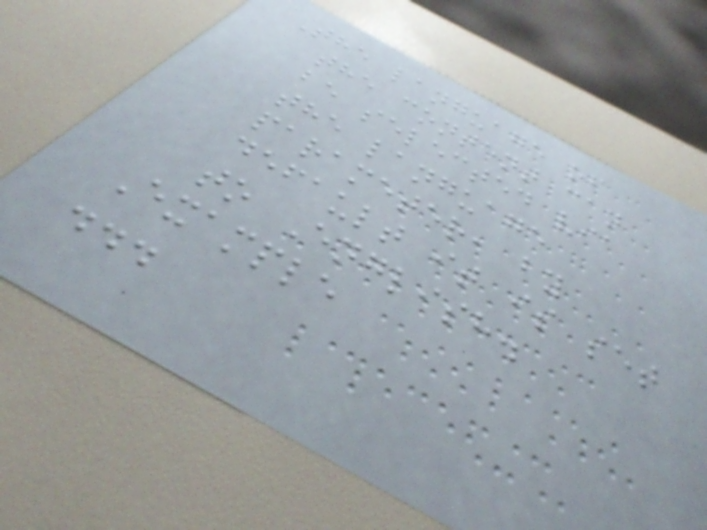The language of
the content can
be selected via
the language
parameter, by
default it is set
to English.
Example
...
